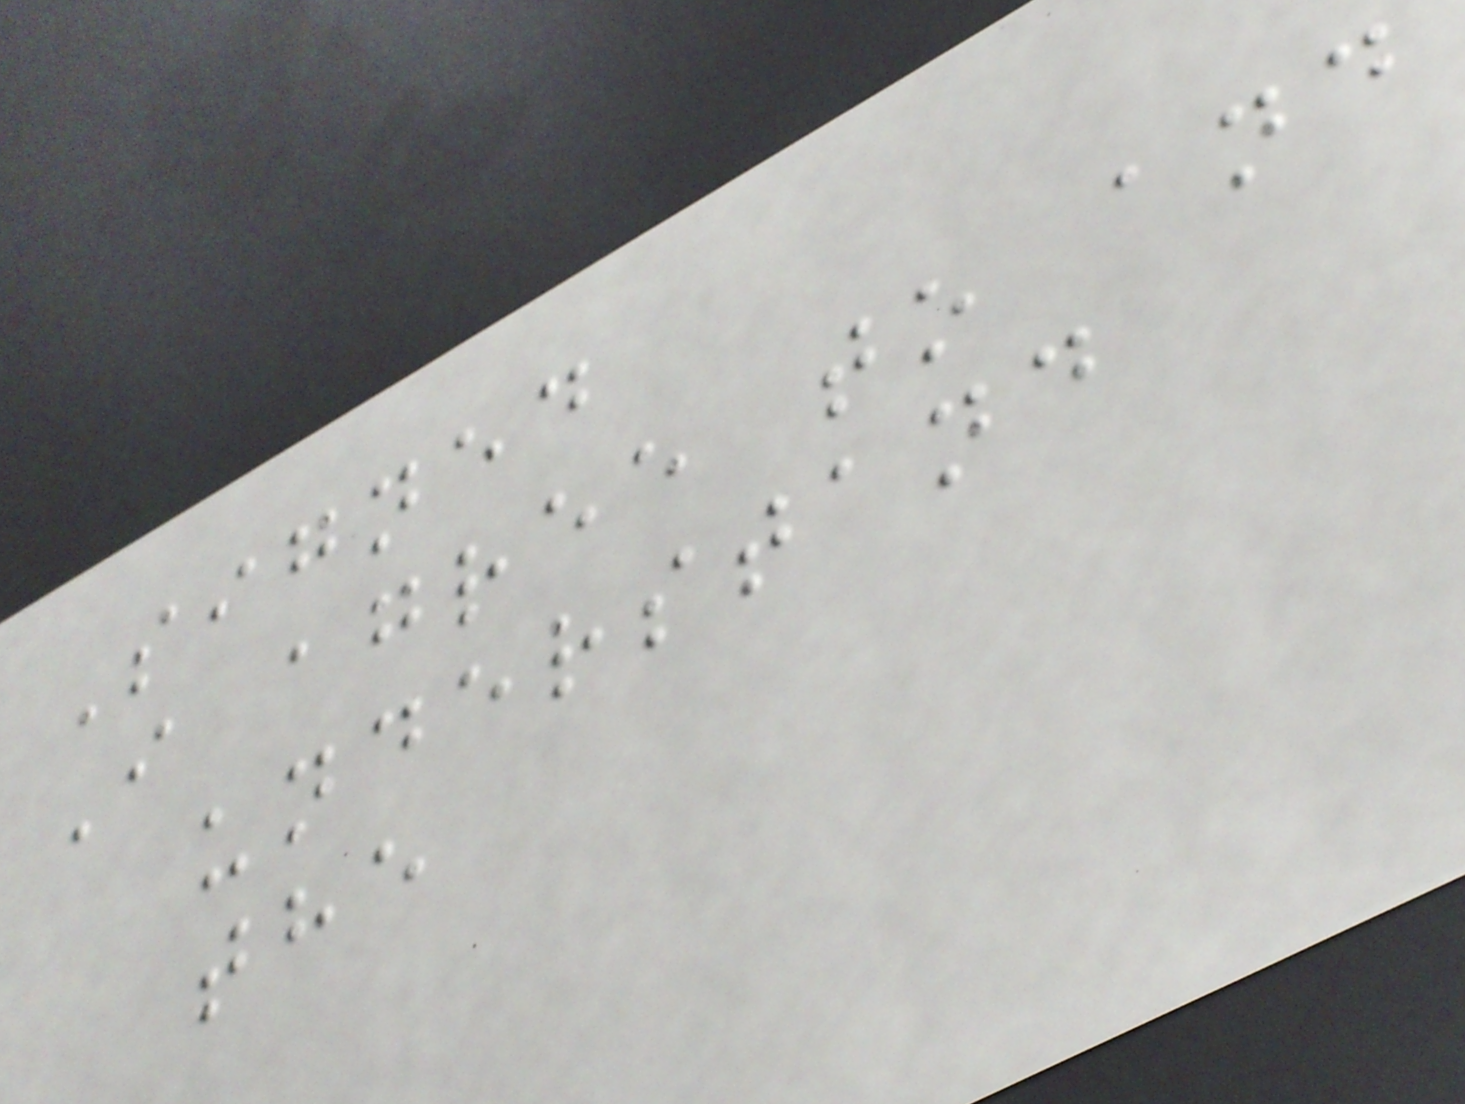Signed
I agree to and
understand
the
